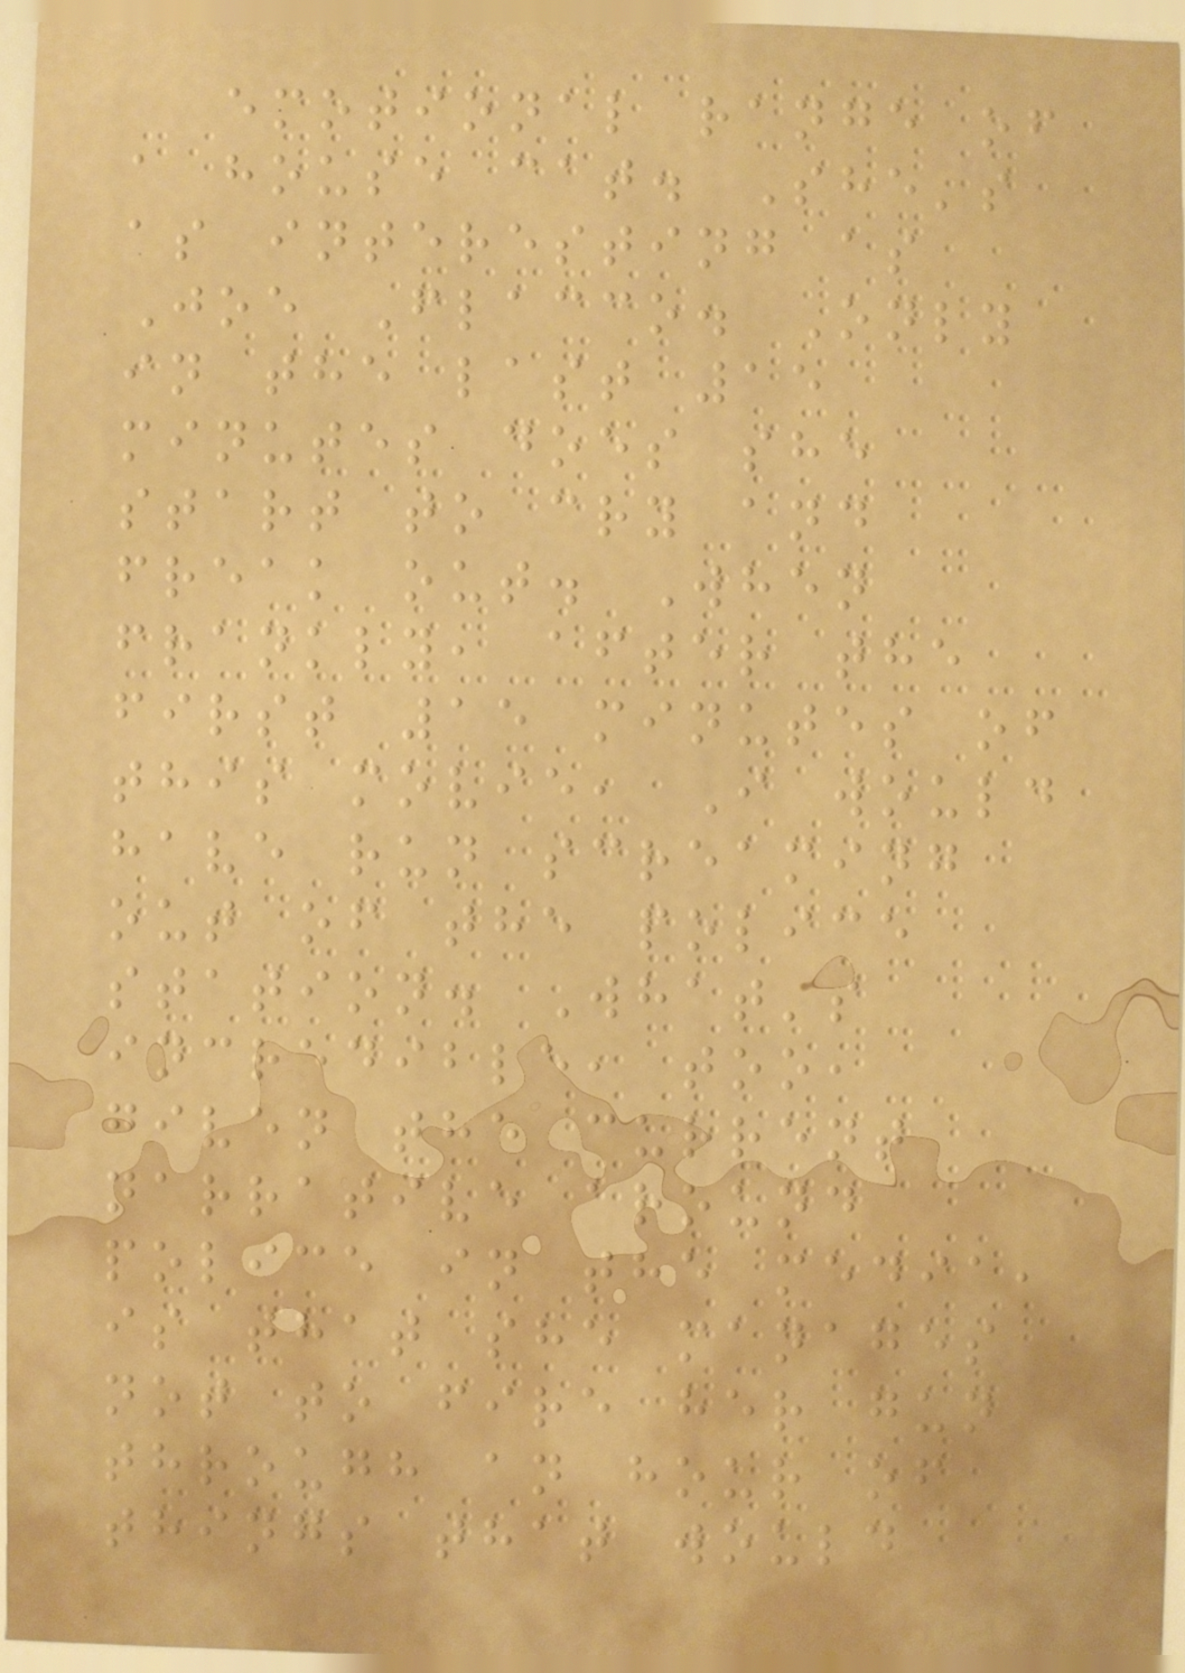emotional range of
a house cat. She's
as interesting as
Joe Flacco. Only
in the last 15
minutes does she
start to cry and
freak out. When
frankly, after the
first 15 minutes of
this movie, I would
have run screaming
out of the police
station. What's
incredible, too,
given the current
narrative around
police in the media,
is that she manages
not to fire her gun
through an hour of
things that would
